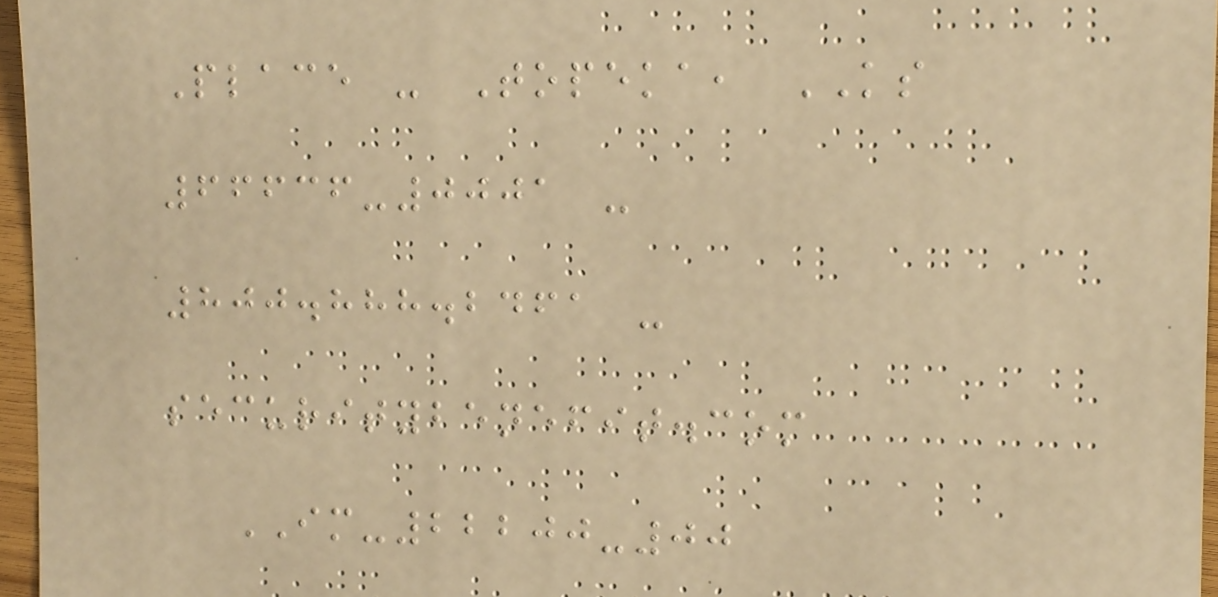Place - Topeka, KS
66636-0001 -
800.888.2461 -
securitybenefit.com
IM-22200-00
